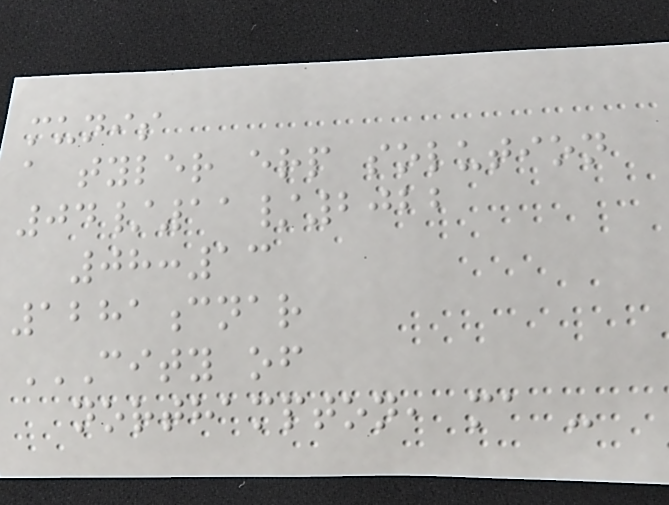munis
a tyler erp solution
04/11/2022
08:13
1281cnar
CITY OF
NORTHAMPTON, MA -
